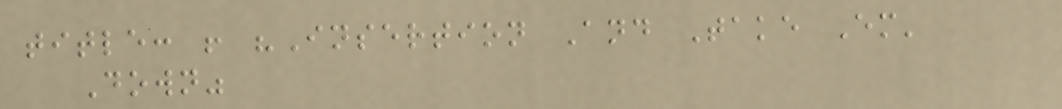title: ! "Insertion And Take Em'
Down"
